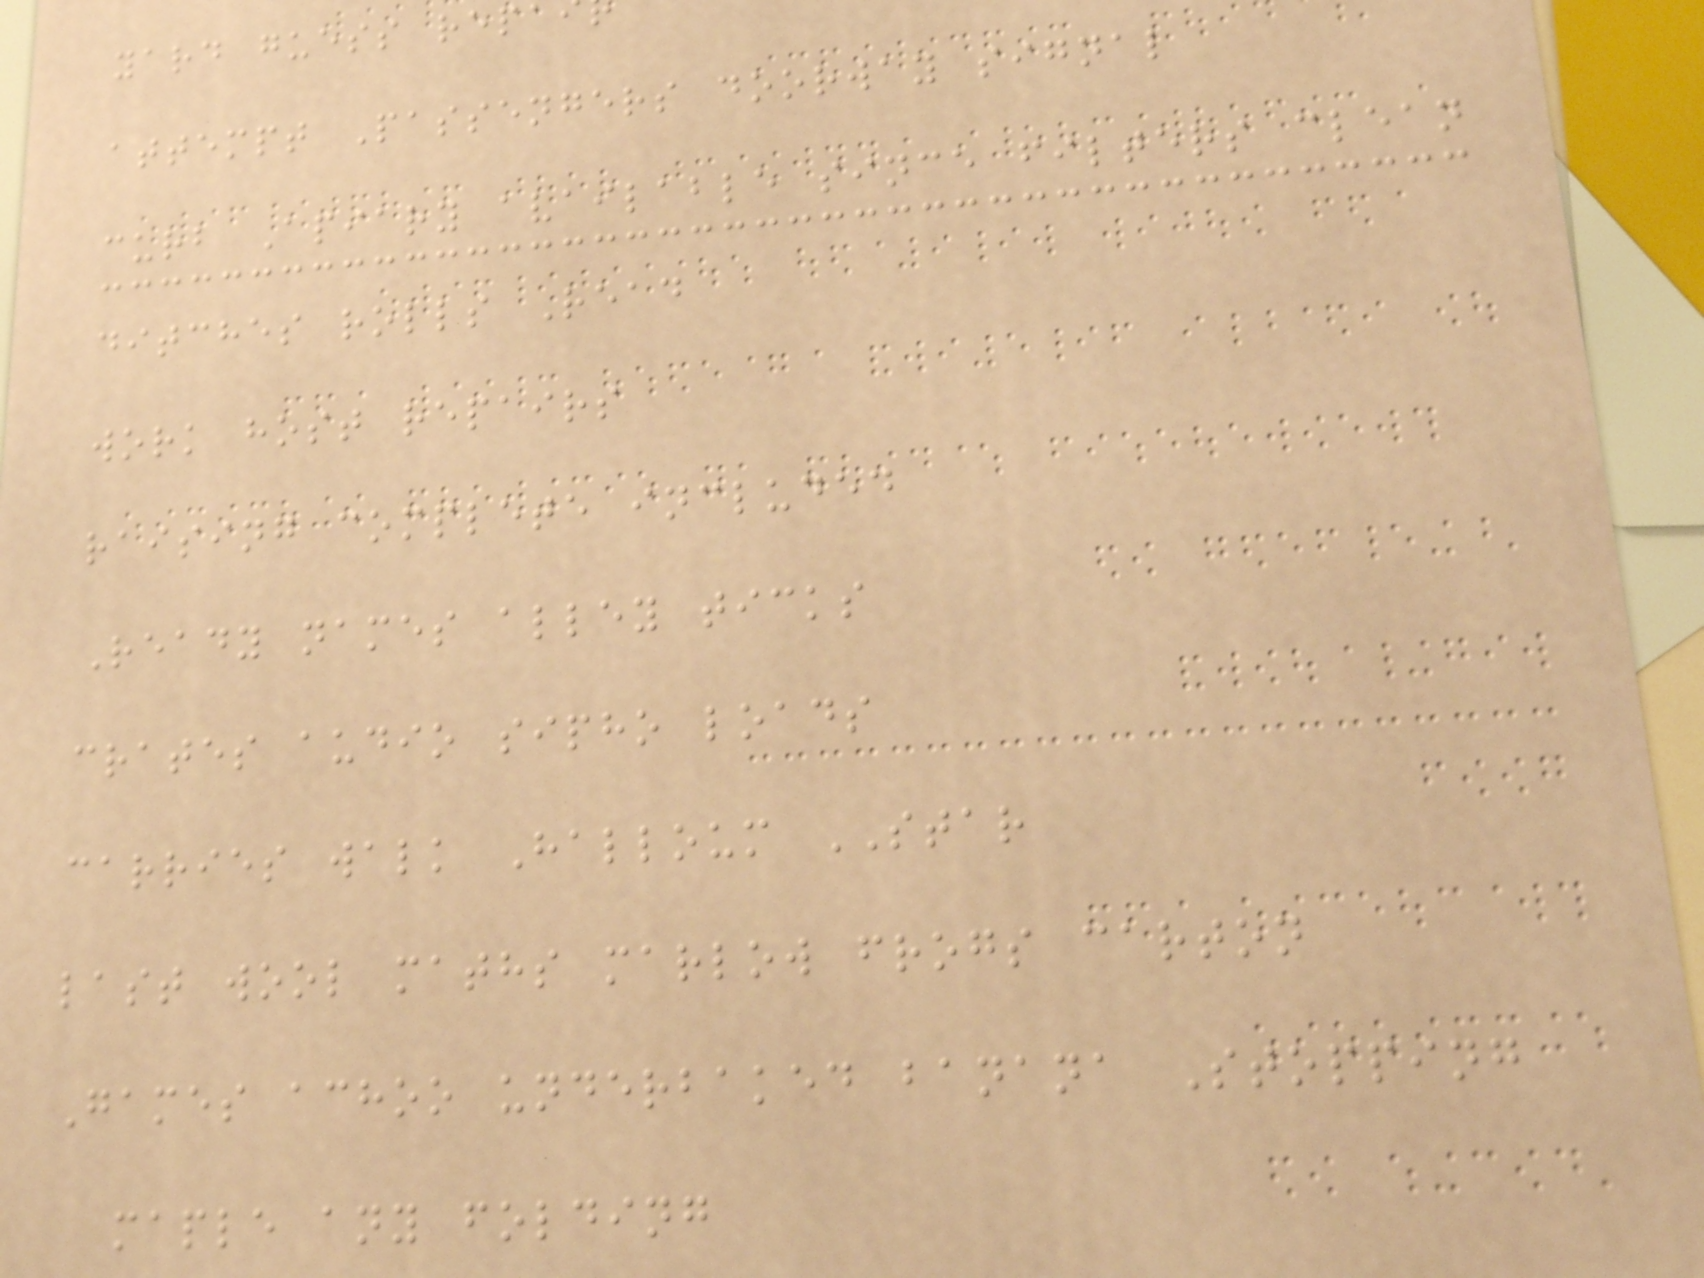yard guess repa
attempt Passengers doorway signal
curb Apiary available since filters clean
ditches rolls Read
work host repairs
raising complete included
Ready names alley ticks
crates audio sipho loads
carries walk Halloum STAR
last wool maths marlow frogs carton
Games achoo underbaked banana Stopping
maple any folding
